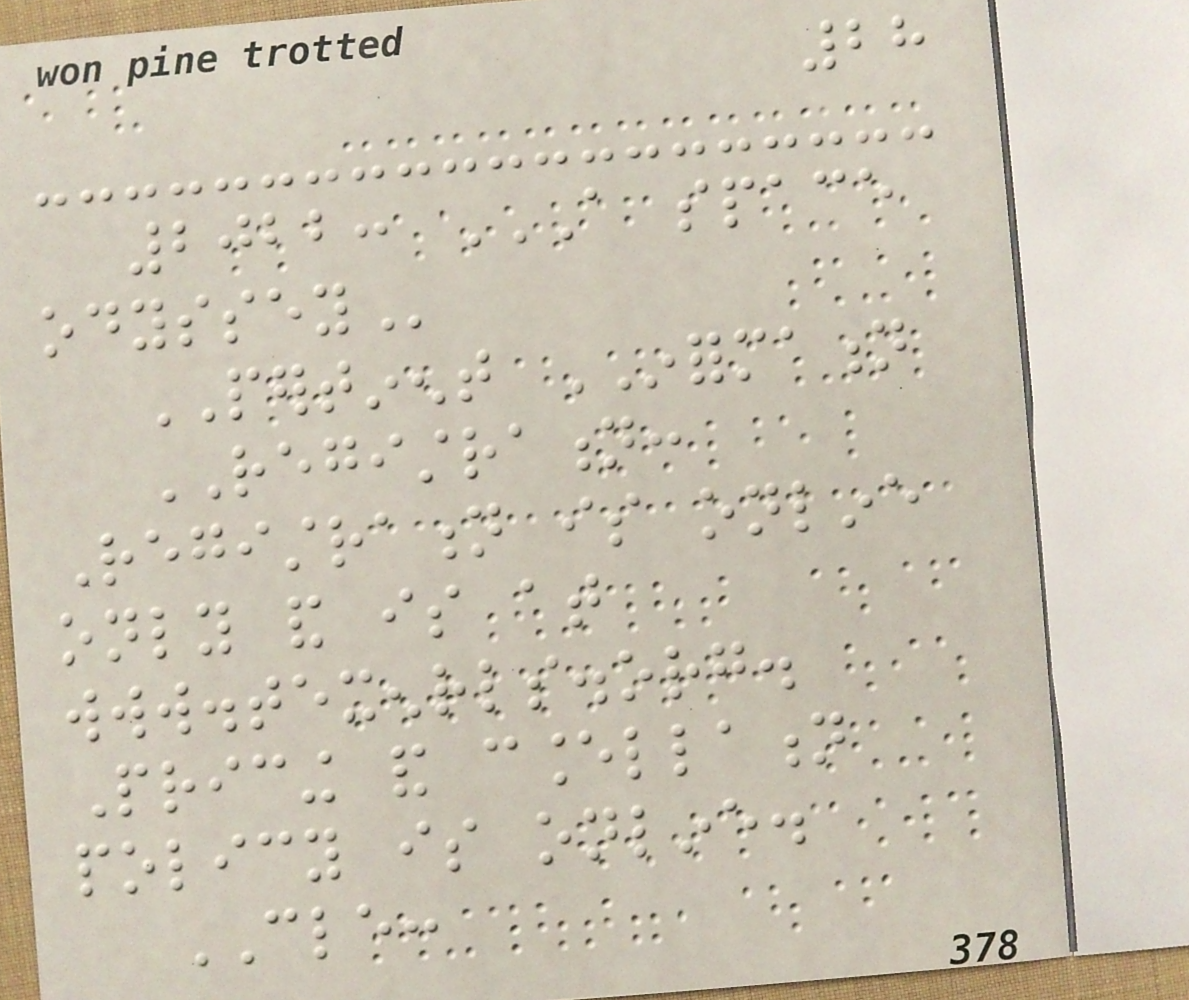28
2022: A SPACE
ODYSSEY
PERTINENT INFORMATION
REGISTRATION:
Registration is online
only and is at
www.texenrls.org.
Pricing and cancellation
policy is online.
CLE:
